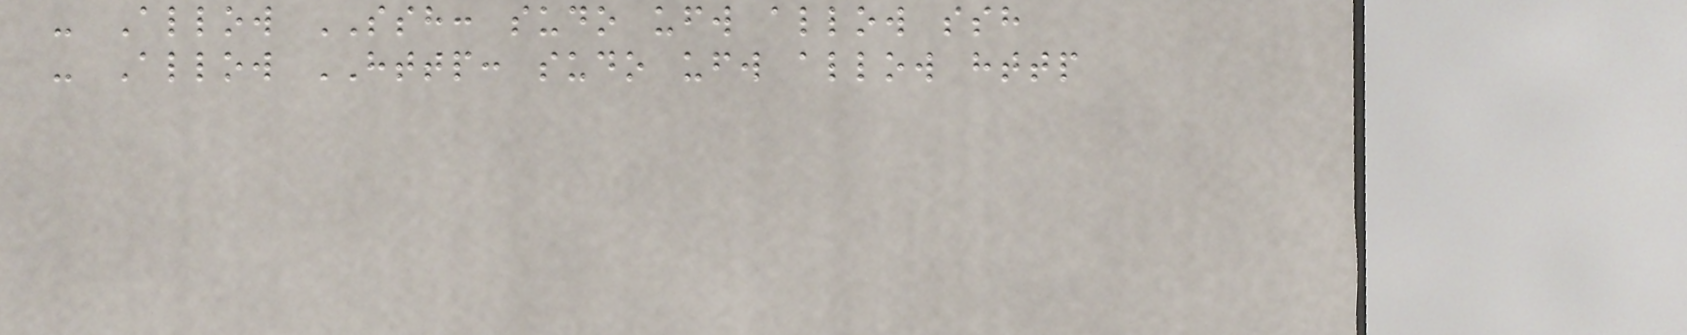- Allow SSH: sudo ufw allow ssh
- Allow HTTP: sudo ufw allow http
